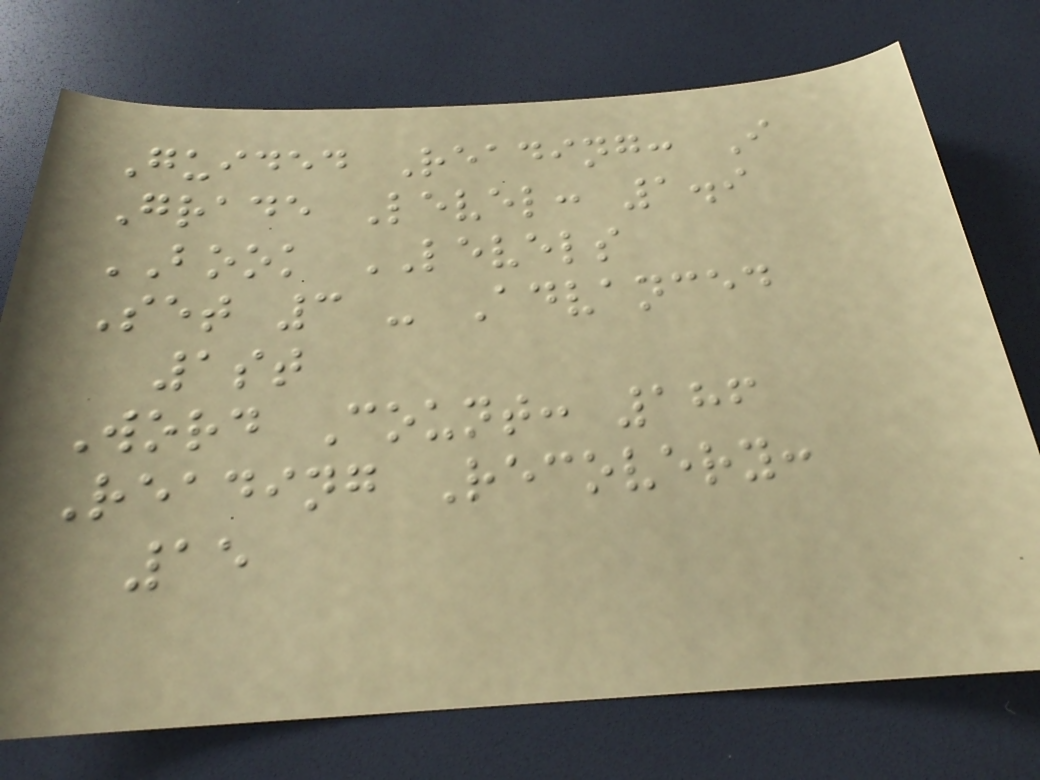Guided Reading: I
Grade Level: 1.9
BOOK LEVELS
Set 3 - Advanced
1st
Word Count: 186
Reading Recovery:
15
